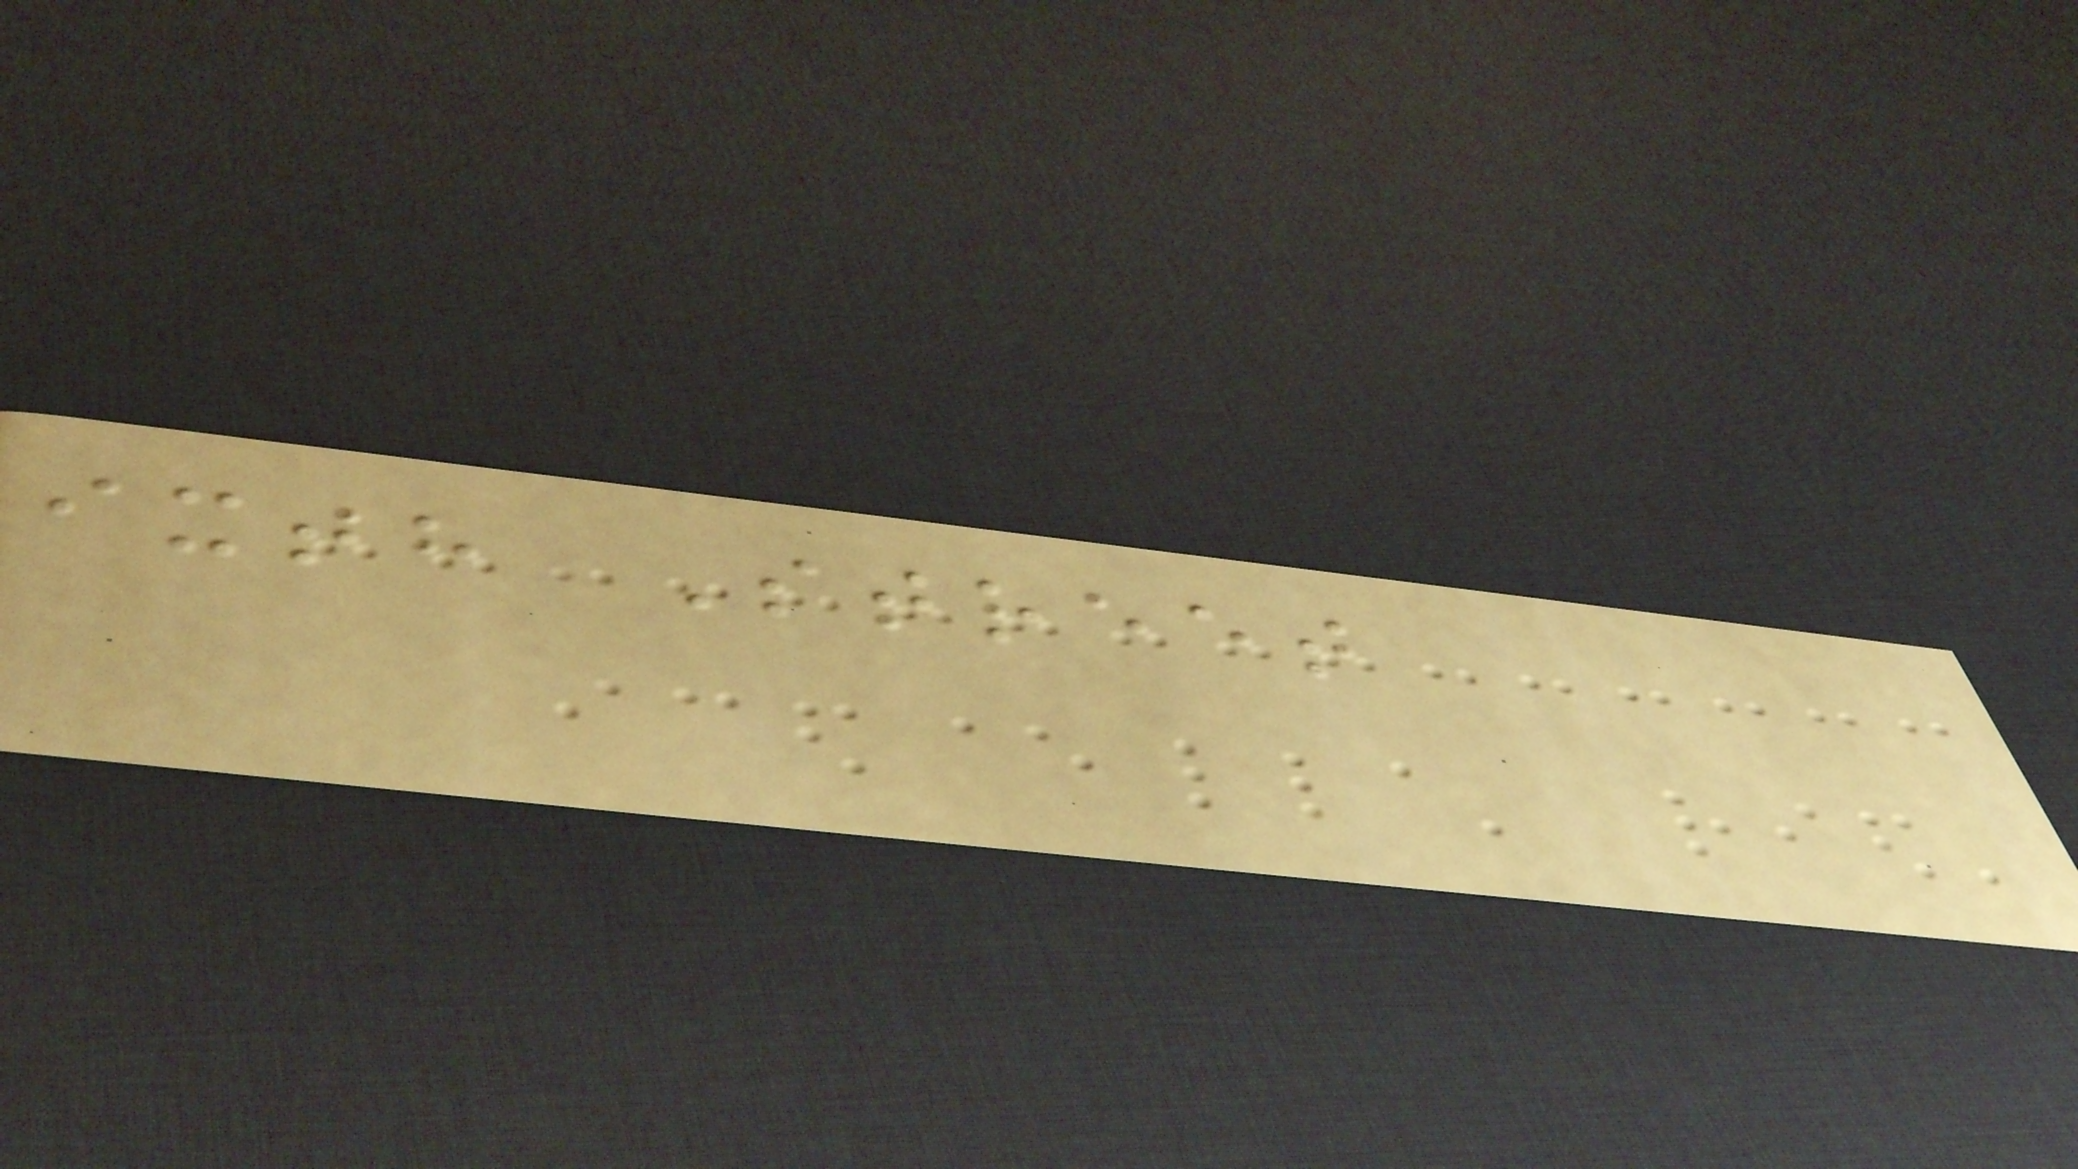ixth Street
